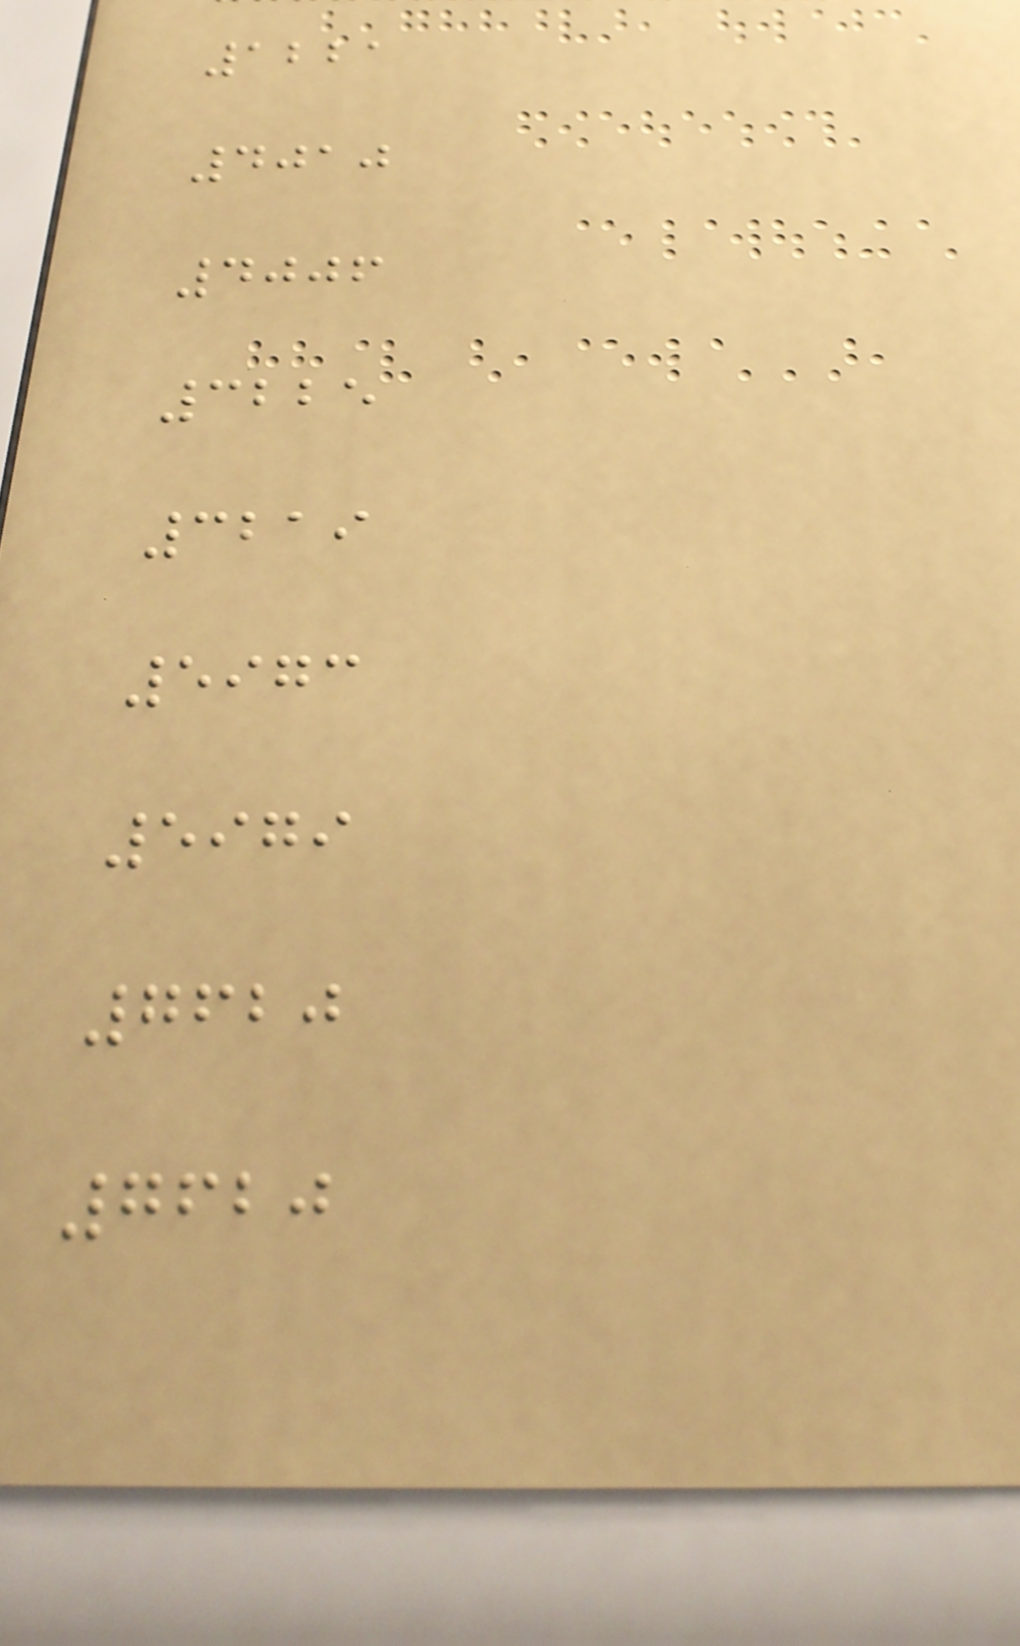1221
4010
4006
3225
3219
5973
5979
7620
7620
